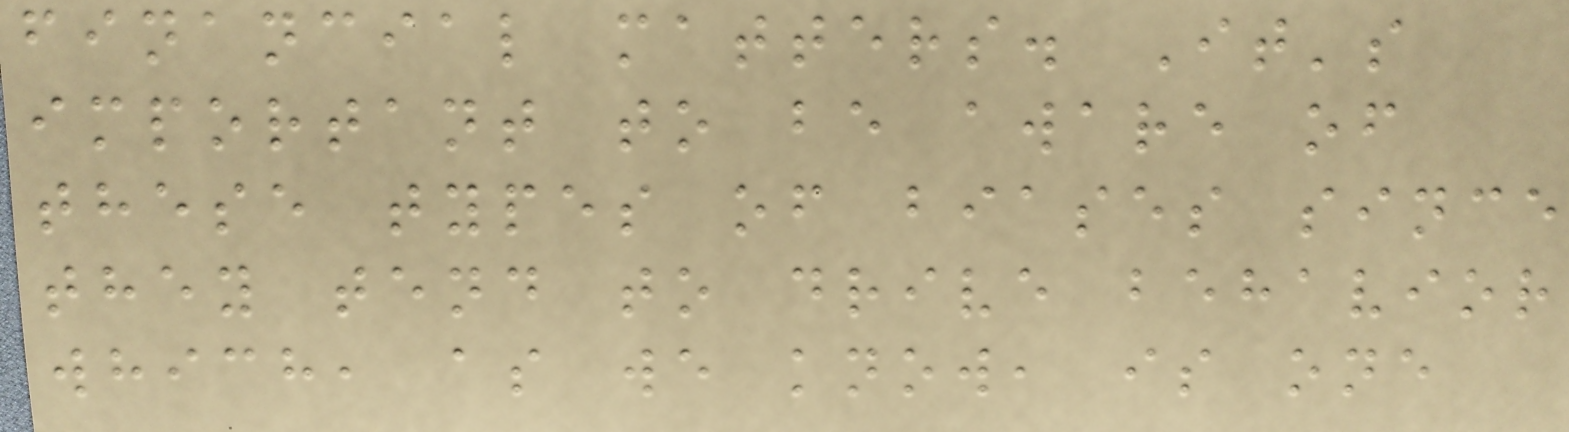financial matters. It's
important to be aware of
these types of biases since
they tend to drive behavior
which, as we know, is one
